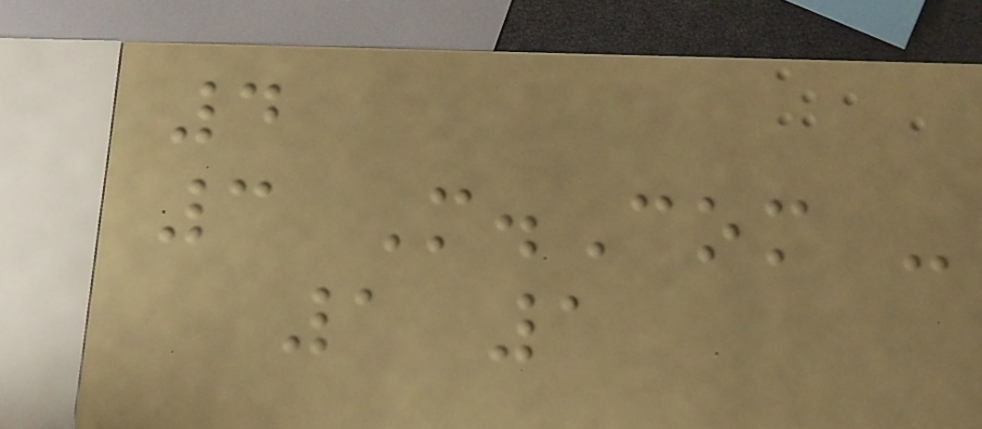4
3 M.Com -
1 1
